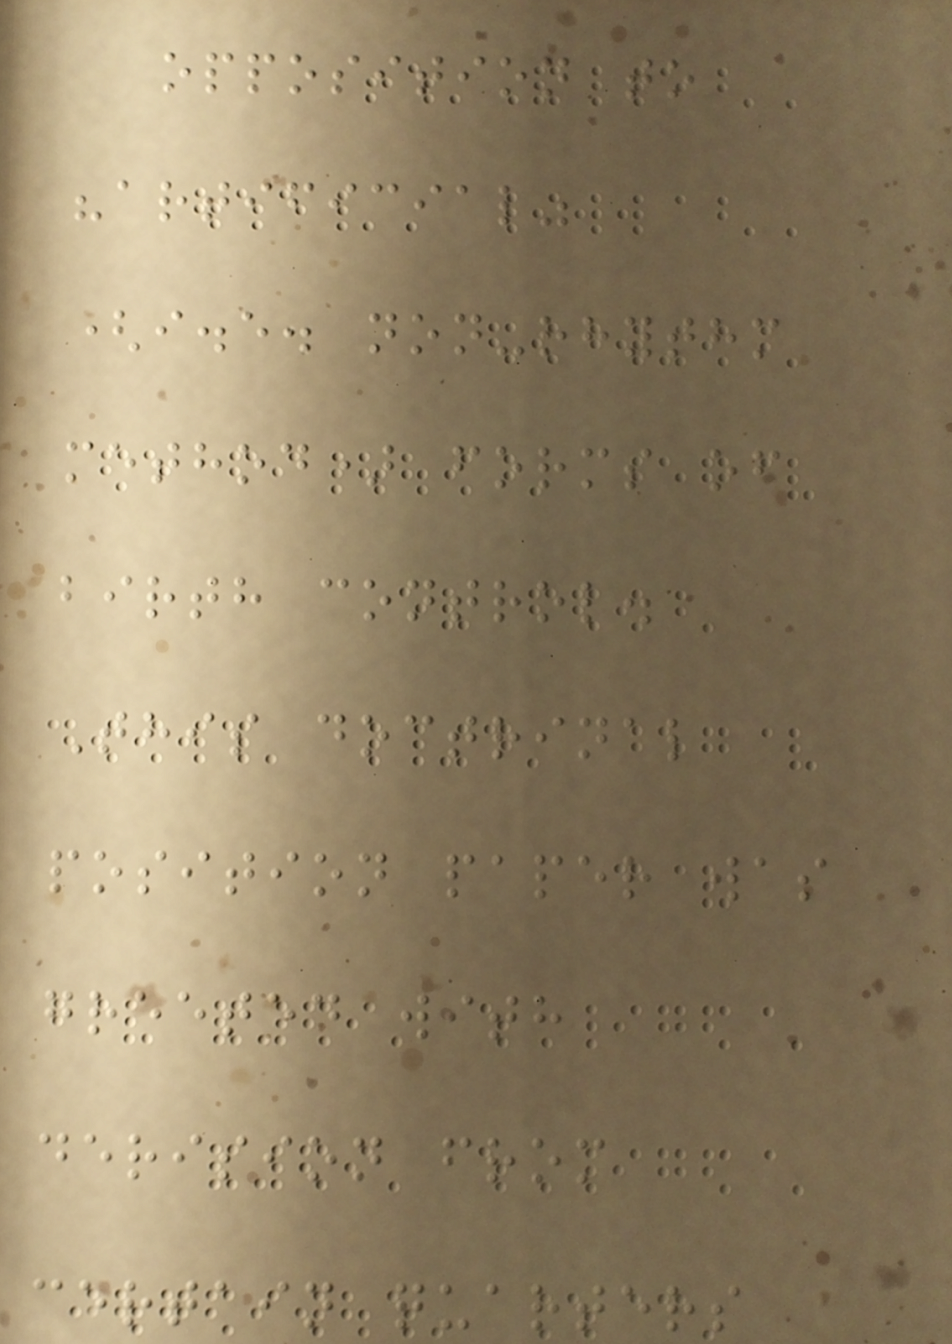opposition to
"artificial"
(i.e. non-rhythm
method) forms of
birth control.
This doctrinal
position paper was
greeted with
derision from
certain quarters
